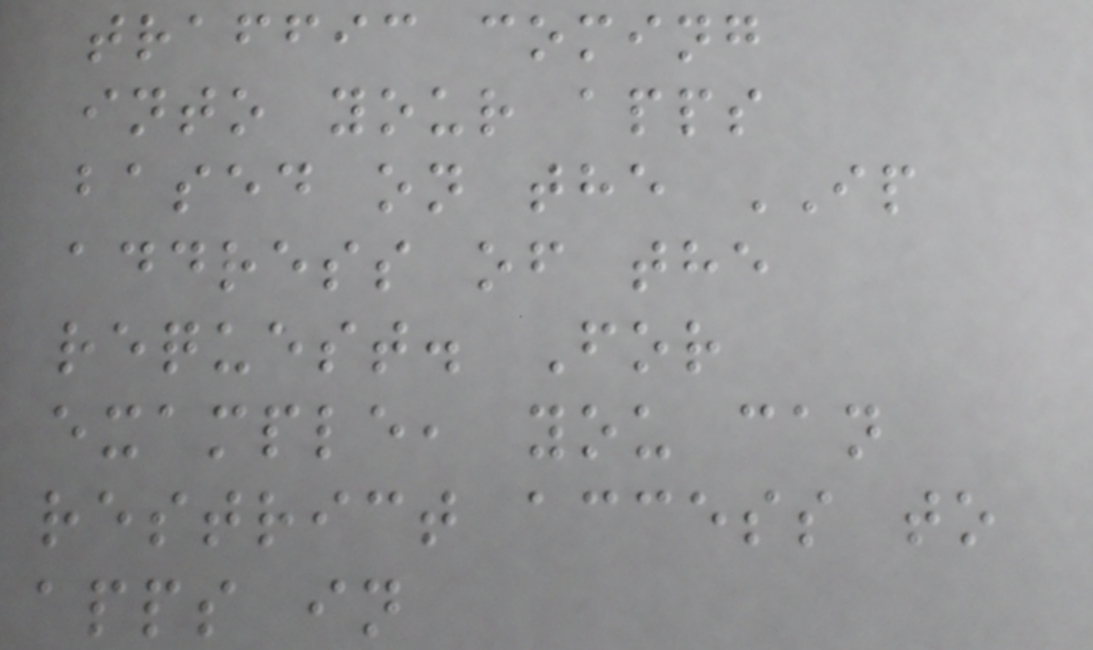traffic coming
into your apps
based on the IP
address of the
request. For
example, you can
restrict access to
apps in
